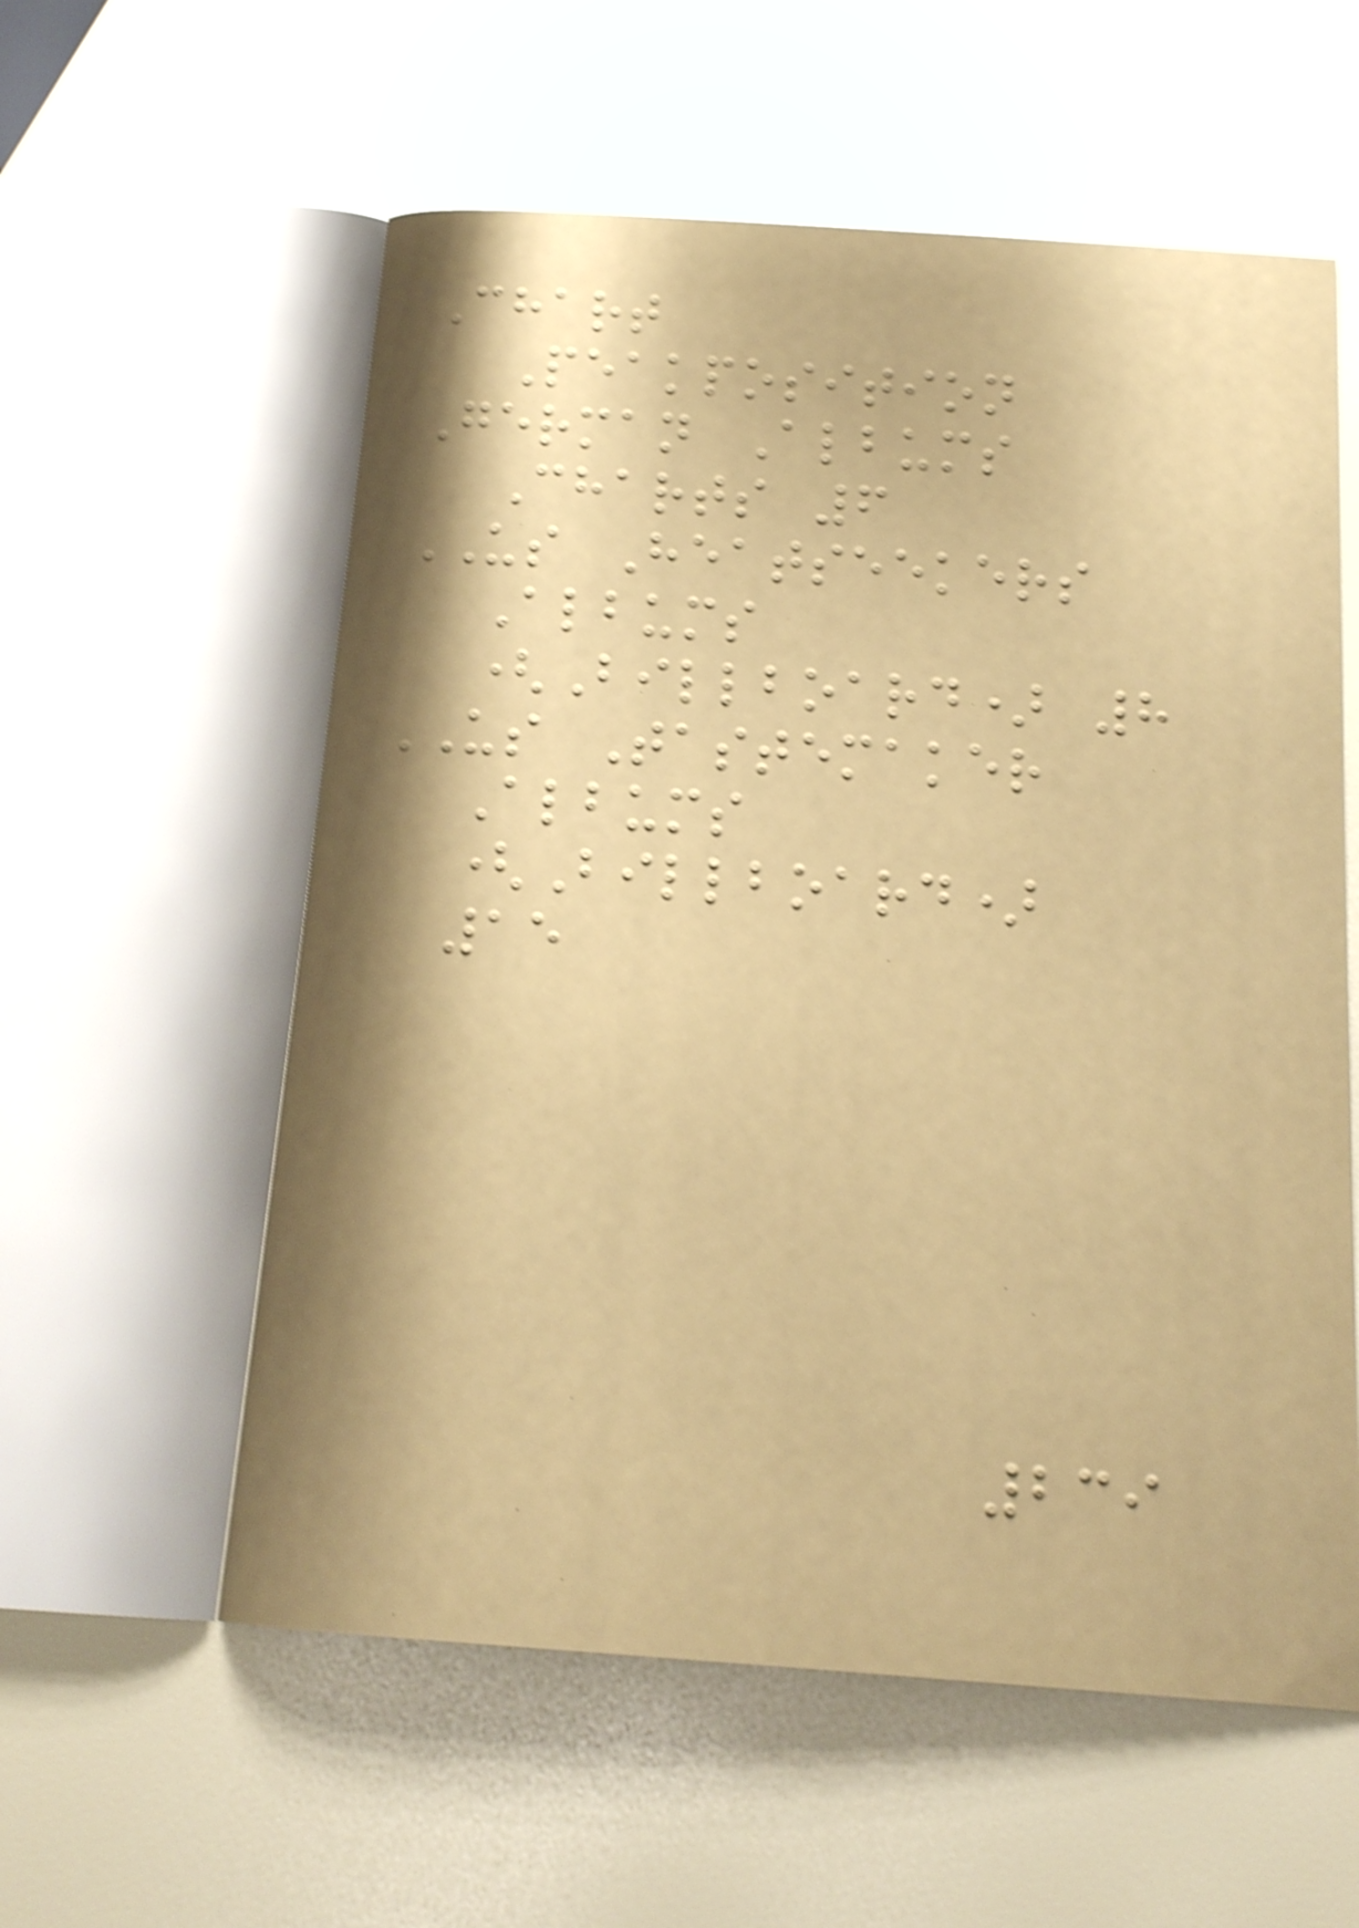Chart
Peakposition
German Albums
Charts 6
US Heatseekers
Albums
(Billboard) 8
US Tastemaker
Albums
(Billboard)
15
239
